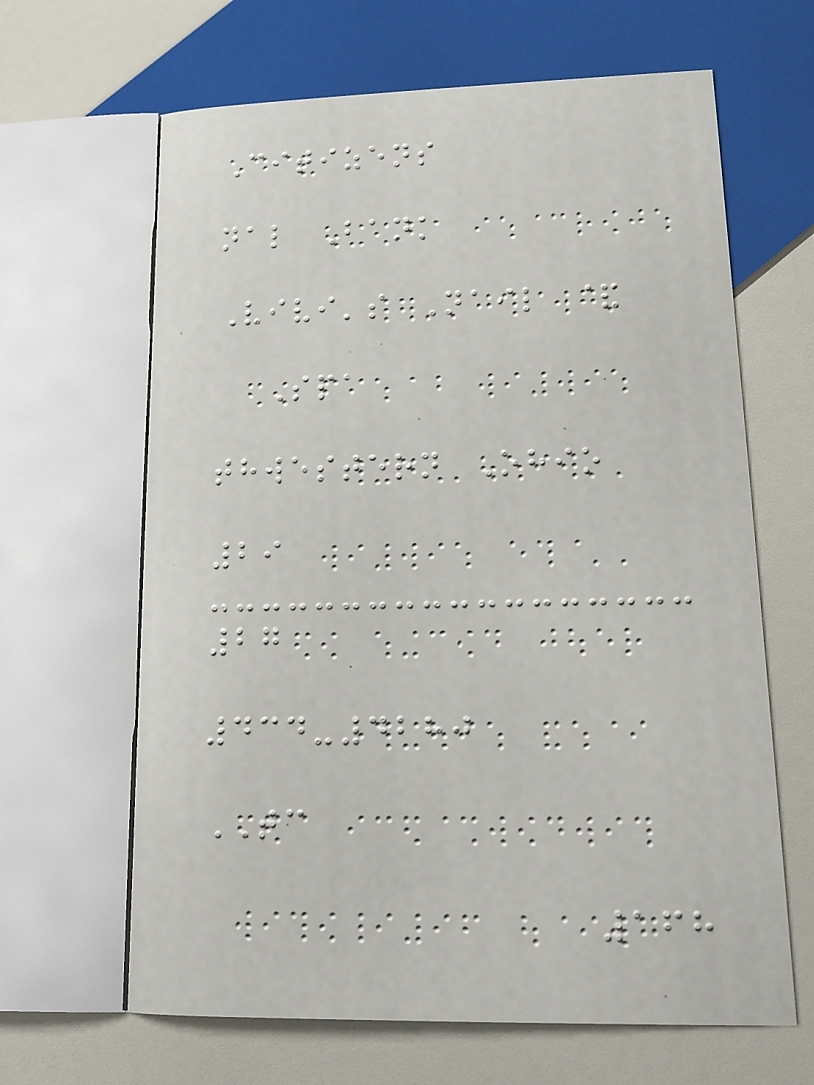Citizens
nal Bank
Vivi's Nail &
Spa
thwestern Ohio
29
27
434-4280
TC
168
